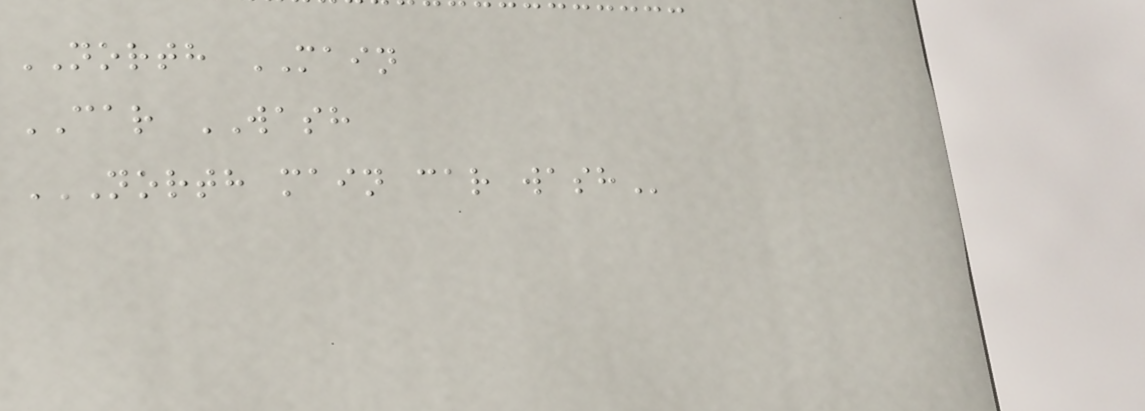NORTH MAIN
CAR WASH
NORTH MAIN CAR WASH
